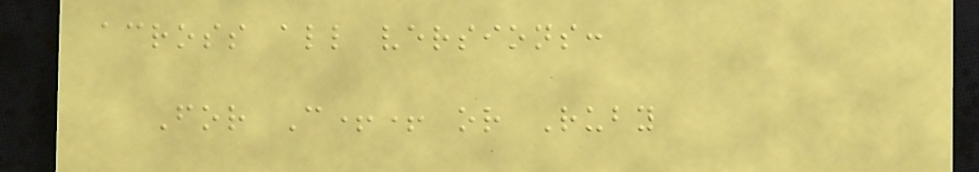across all versions:
For C++ or Ruby
